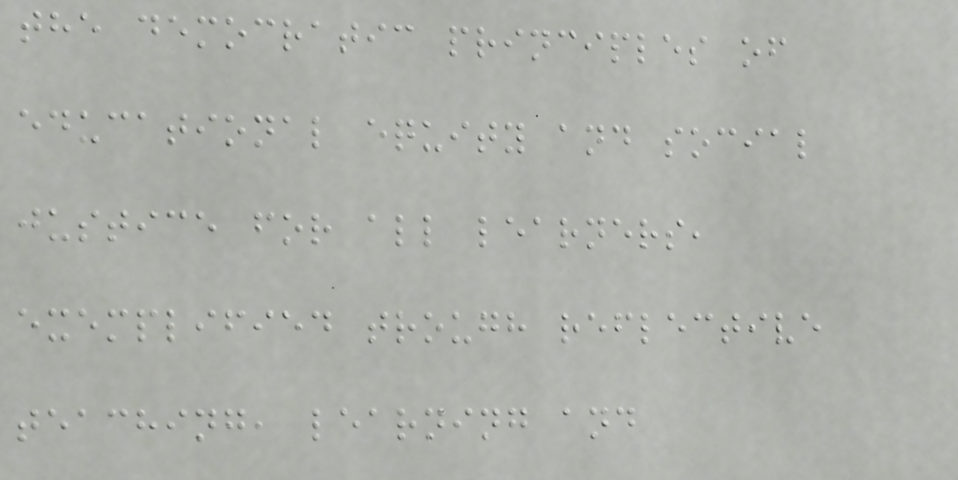the democratic principles of
educational equity and social
justice for all learners,
exemplified trough reflective
teaching, learning and
